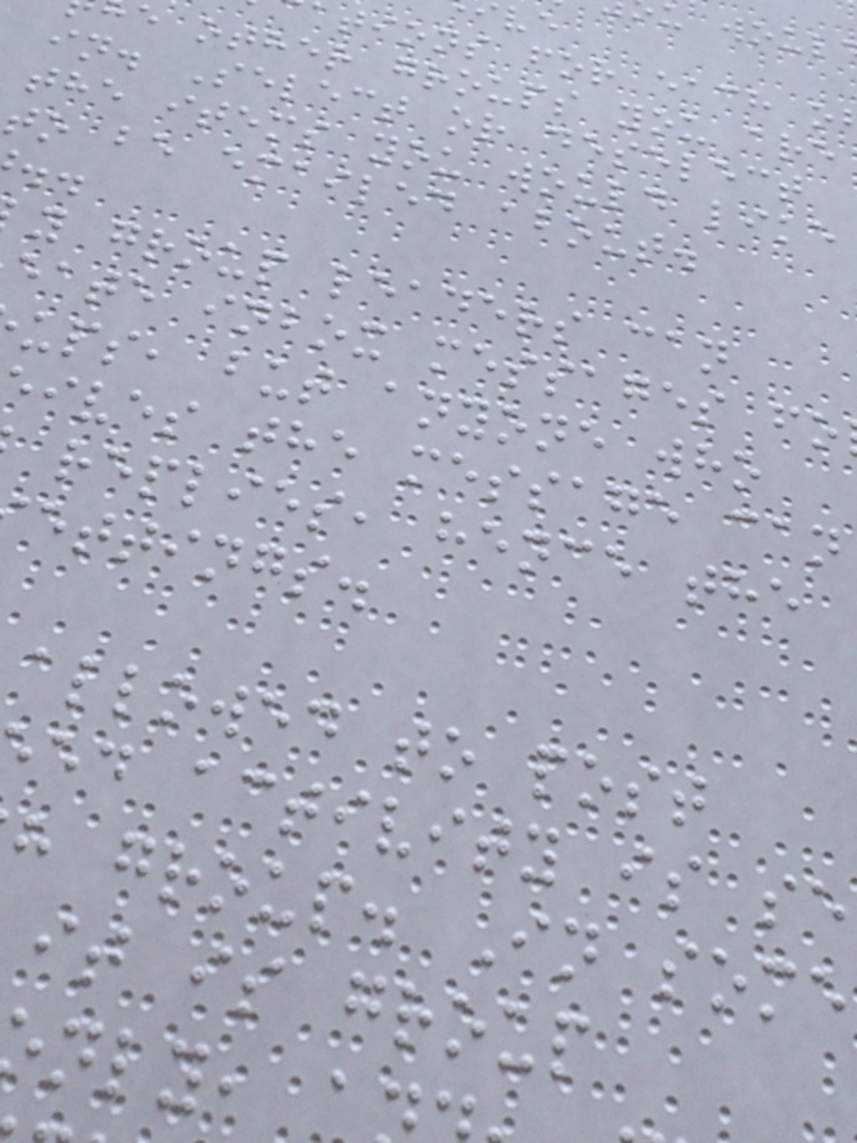tions for each o
e other groups you are
in. Select or deselect
the items you would like
to be emailed about.
y group leaders can
eate inbox messages fo
ups, but anyone who
ives the message can
replies, hence the
ettings.
allowed to post
ed activity is se
h group. In some
it is group
